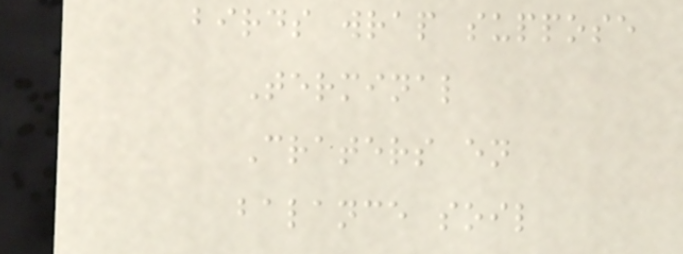birds wrap suppose
Terminal
Craters en
balance soil
